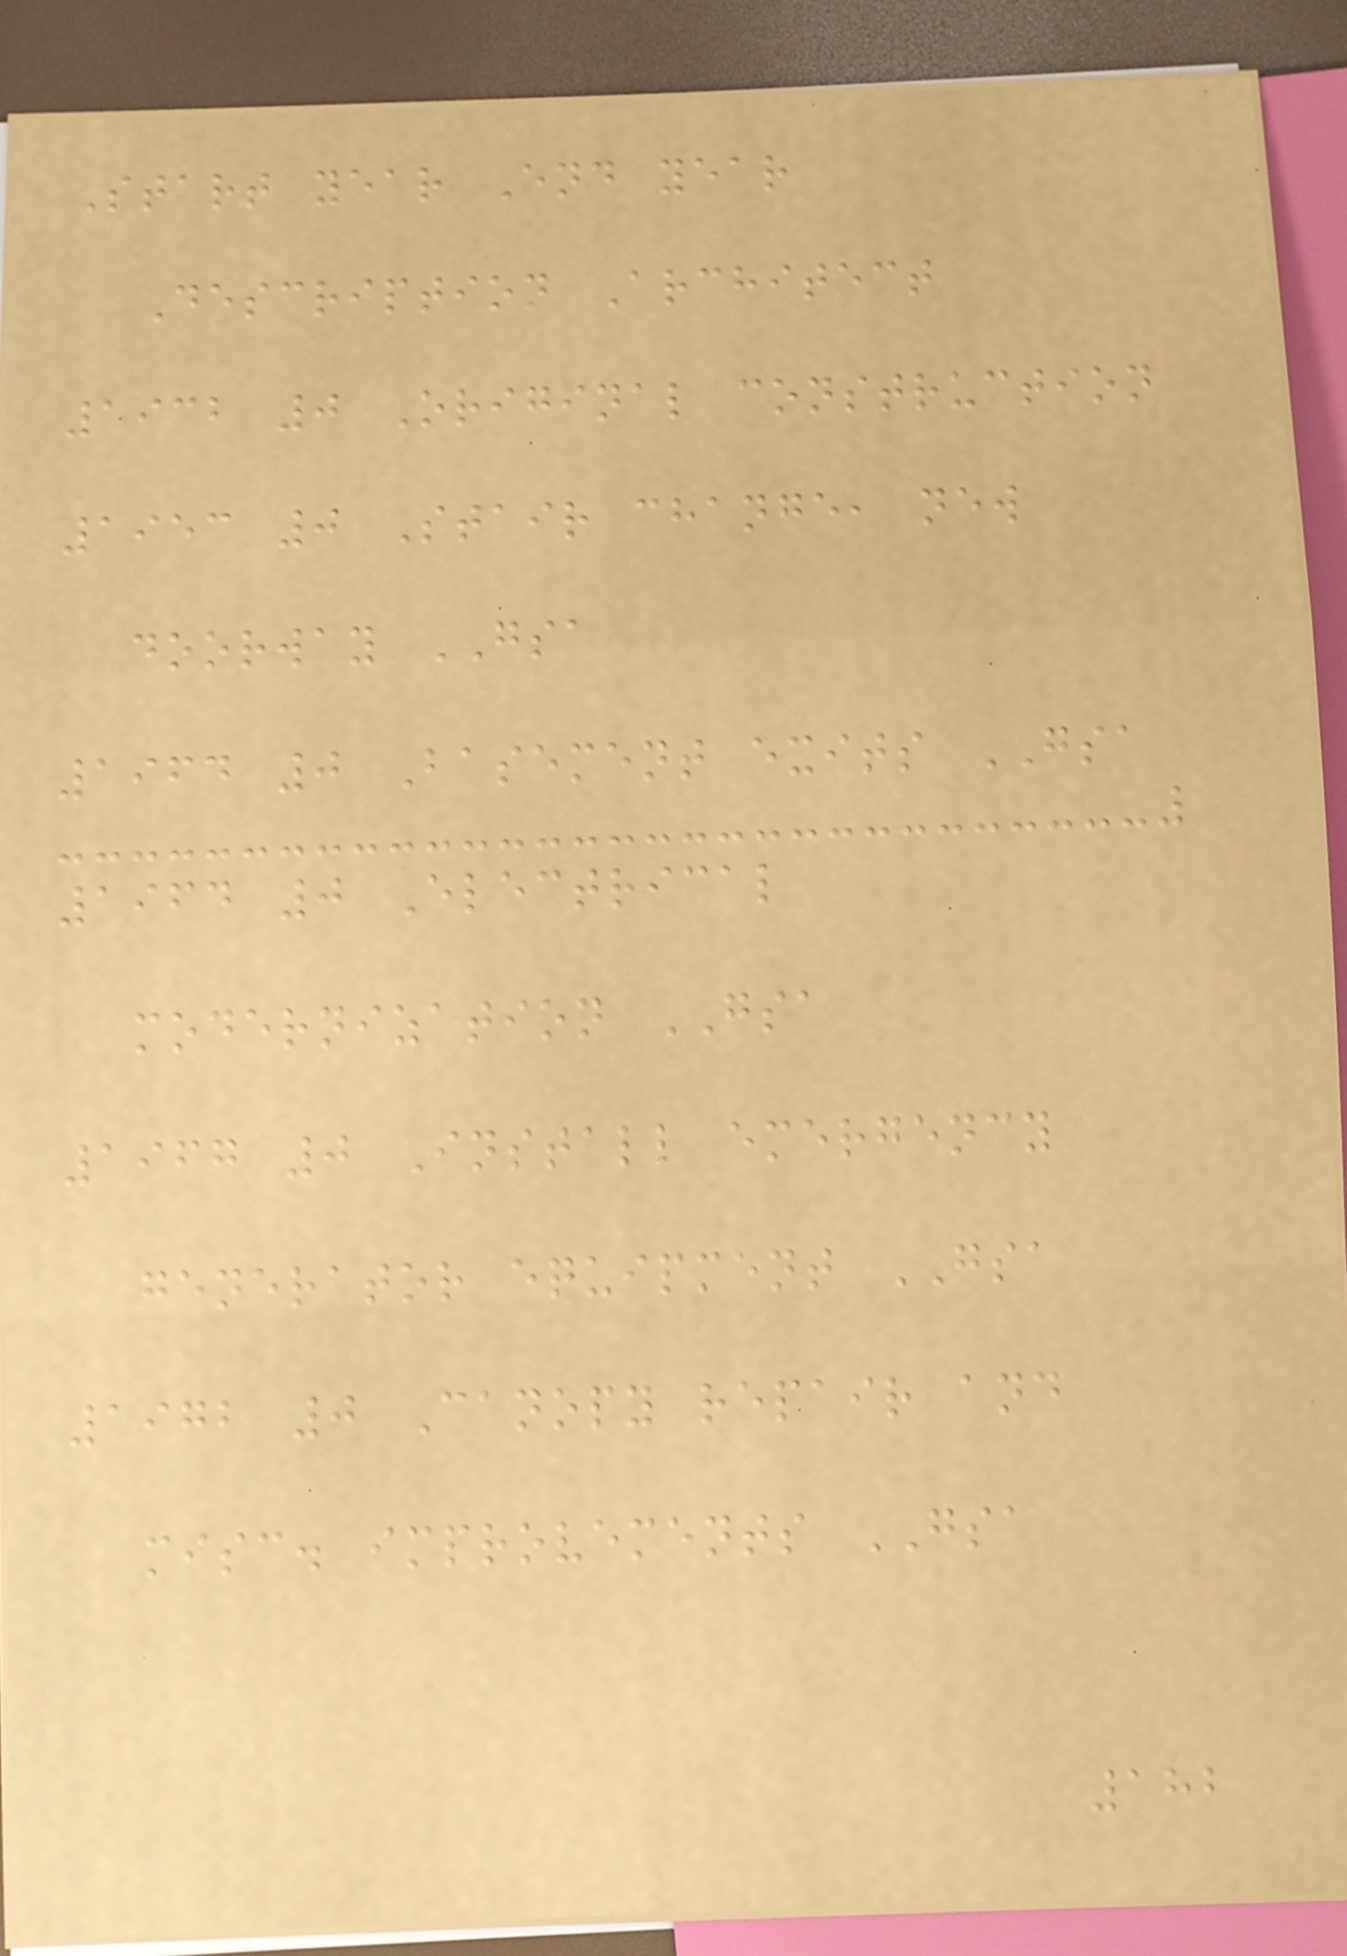Start year End year
Description Architect
1932 0 Original construction
1953 0 Stair change, new
doorway GSA
1964 0 Basement exits GSA
1964 0 Electrical
modernization GSA
1967 0 Install emergency
generator equipment GSA
1972 0 Canopy repair and
misc. improvements GSA
182
